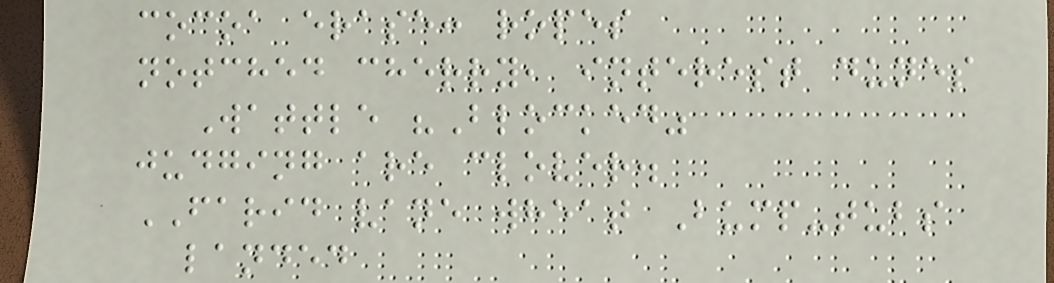cocoa erase: ropes
notched cherry, interest dunes
Wattle "Blocked"
judging are clover.
FARID vane wheat Bump-tubs
landed
